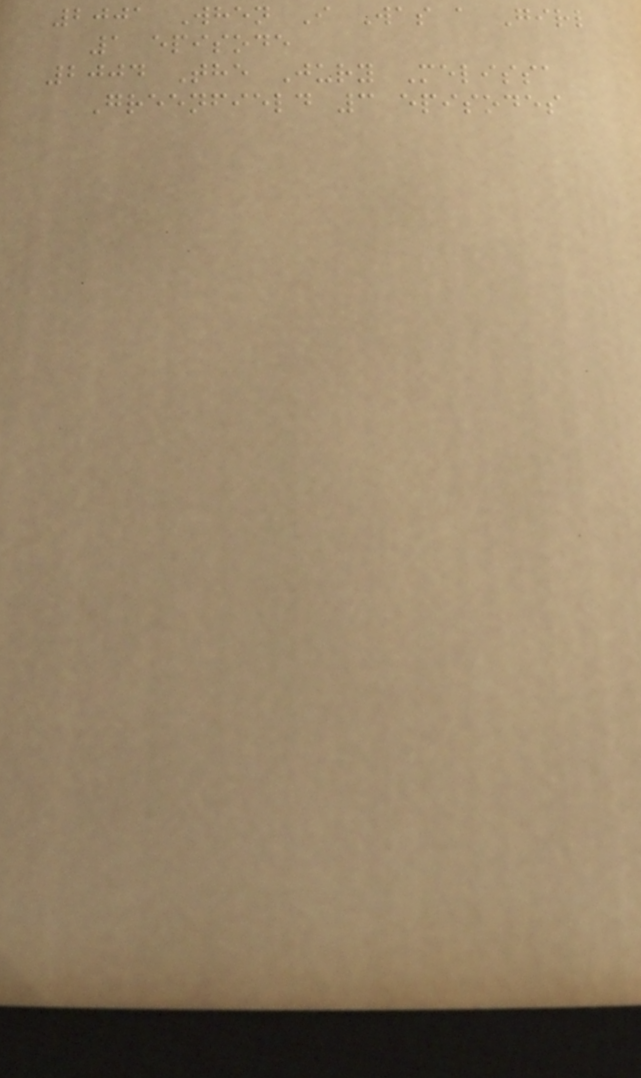2001 When I Was a Girl
1 episode
2004 The Jury Melissa
Greenfield 3 episodes
